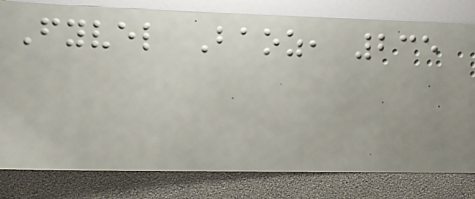Fyvel Baoz, 235
